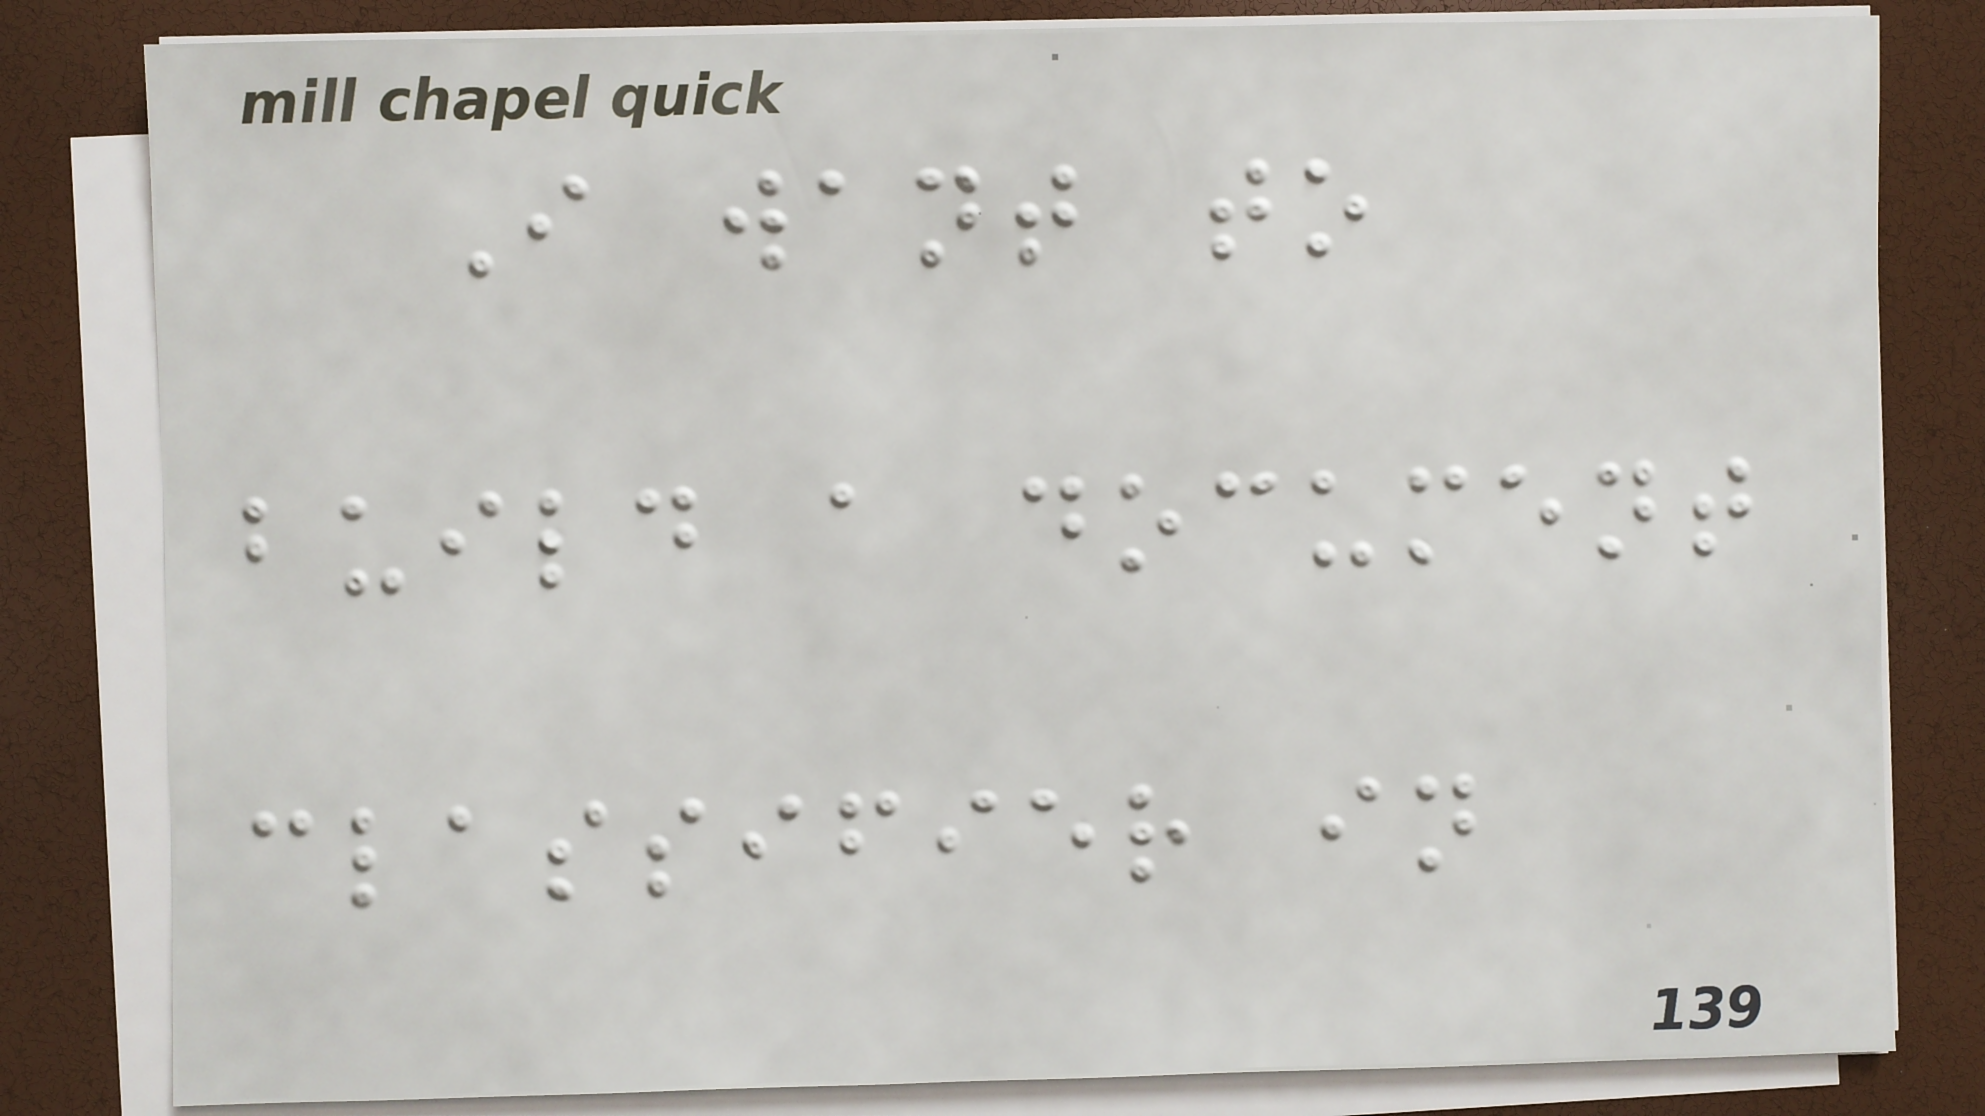I want to
build a document
classifier in
